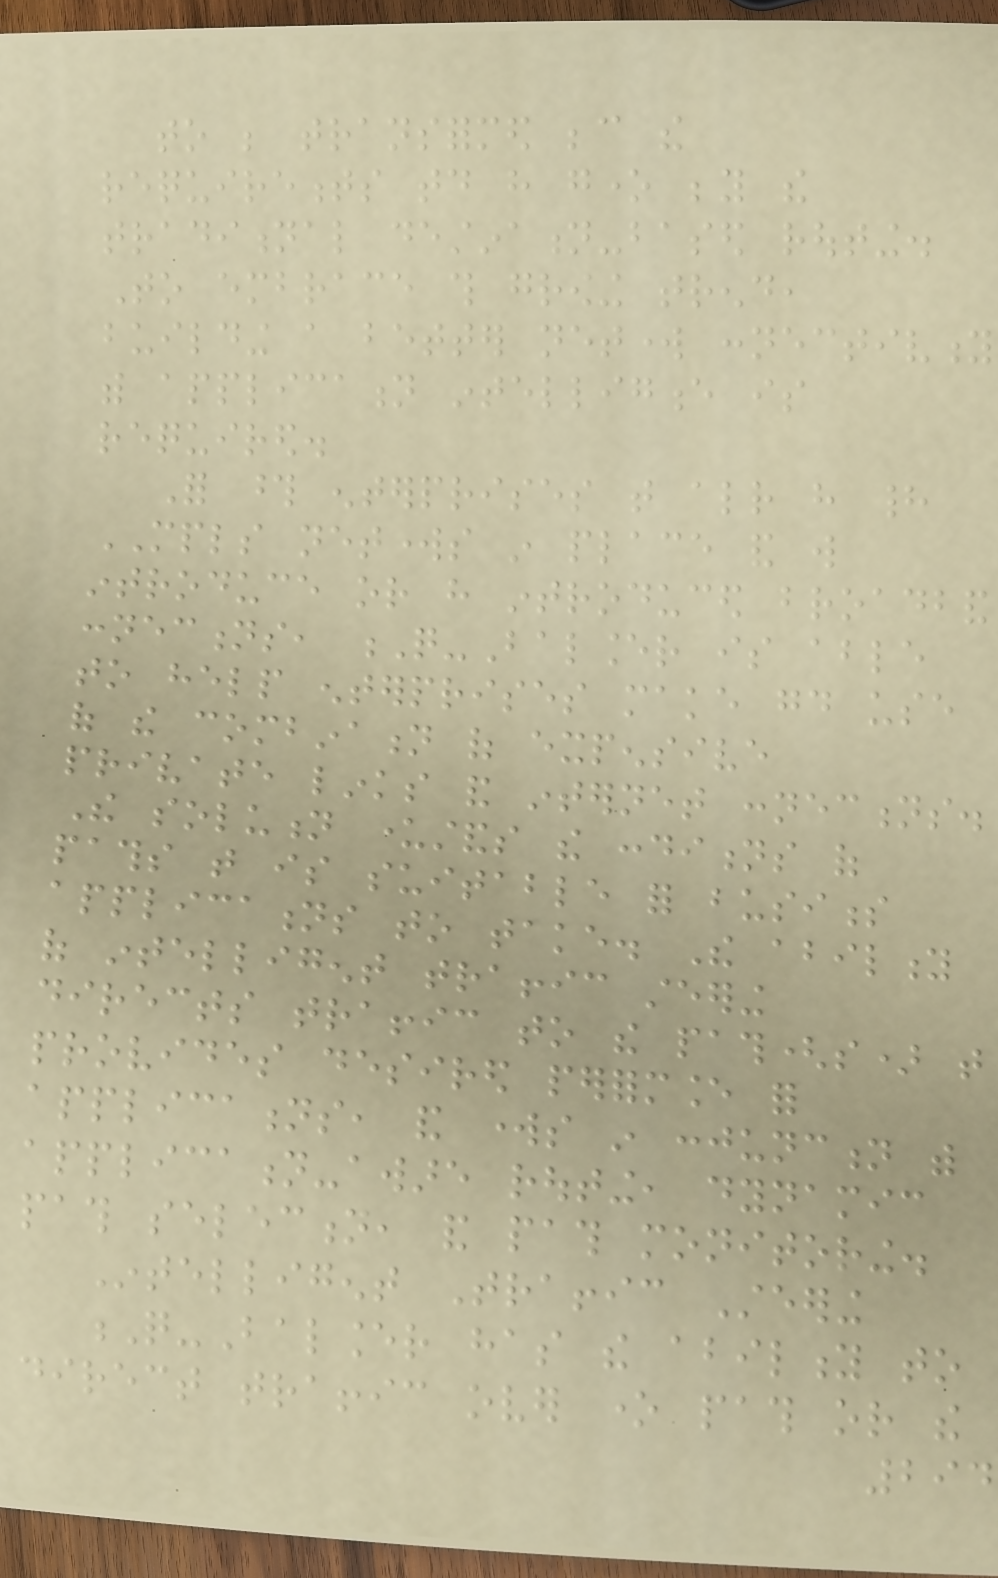to be transformed because the
requirements today have gone beyond the
traditional destination-based routing.
To embrace this growing trend,
building a better network connectivity
with application intelligence is
required.
For those enterprises that already have had
MPLS networks in place and will
introduce or have introduced broadband
connections, Q-Balancer is able
to help enterprises make good use
of the combination of expensive
private links and internet connections.
The solution understands the conditions of
paths that is suitable for business
applications to take. The ability
of intelligent traffic steering
directs traffic to the path(s) that
provides desired performance for
applications, and works in conjunction with
application-aware routing, dynamic
path selection, and path monitoring.
Intelligent Traffic Steering
Q-Balancer has the ability to
direct traffic over one path or the
294
